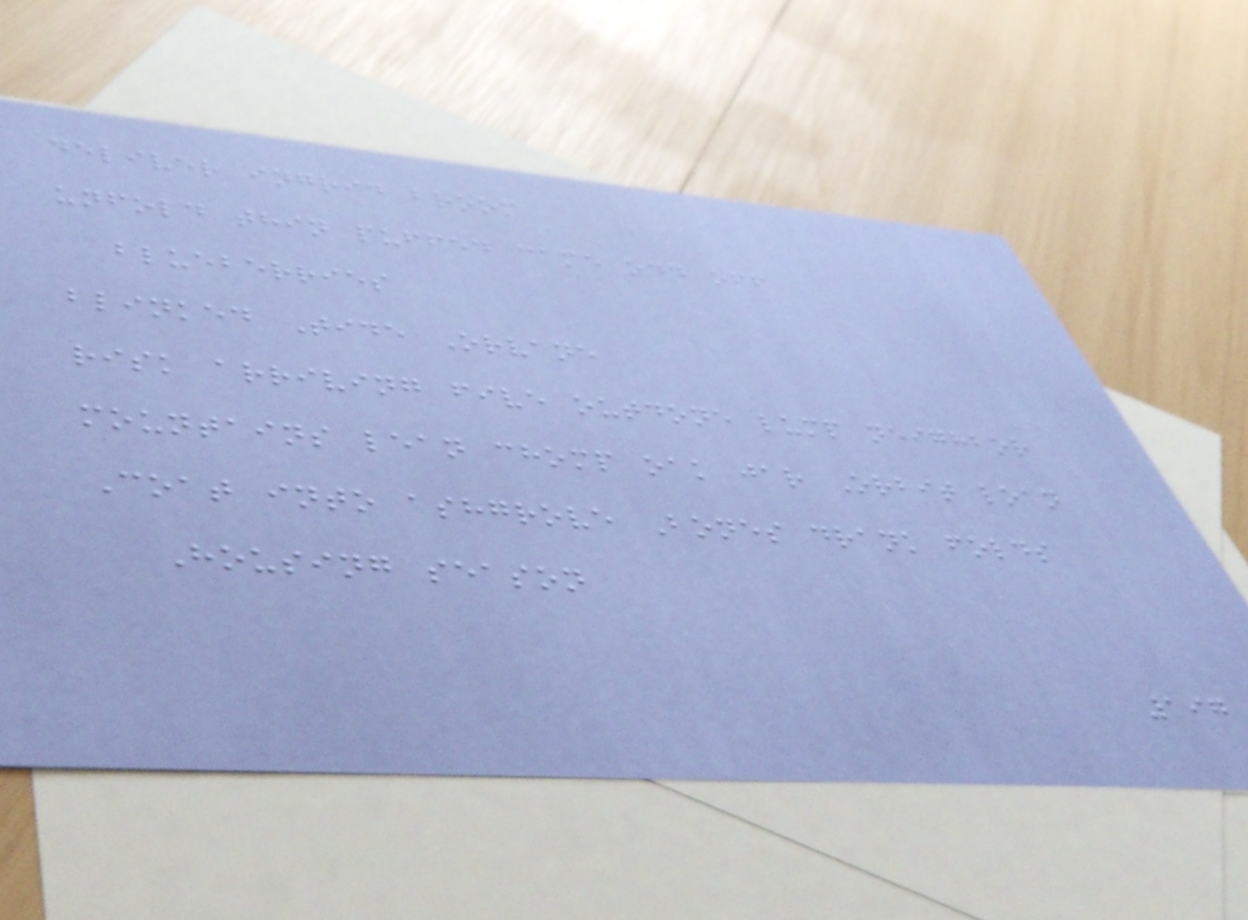deliver ingrid broom
unfold thin puffed came odd off
blueberries
blinked Tide Orvane
risk arriving five outdone lump neighbor
mountains lean chomp oak jar Orbit loan
Coat into ashgrove Bones drank folds
Housing season
197
